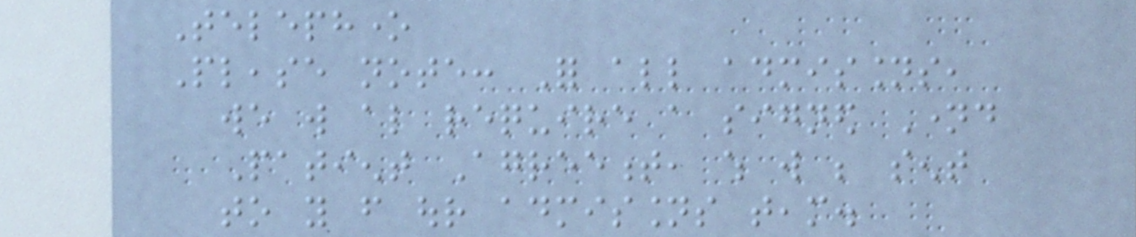Telephone
Please note: For all admissions,
we will also require a signed Named
Patient Agreement, which will be sent
to you from our admissions team.
